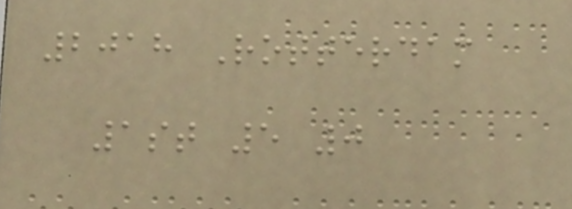2018 Rotterdam
1st 5 0
